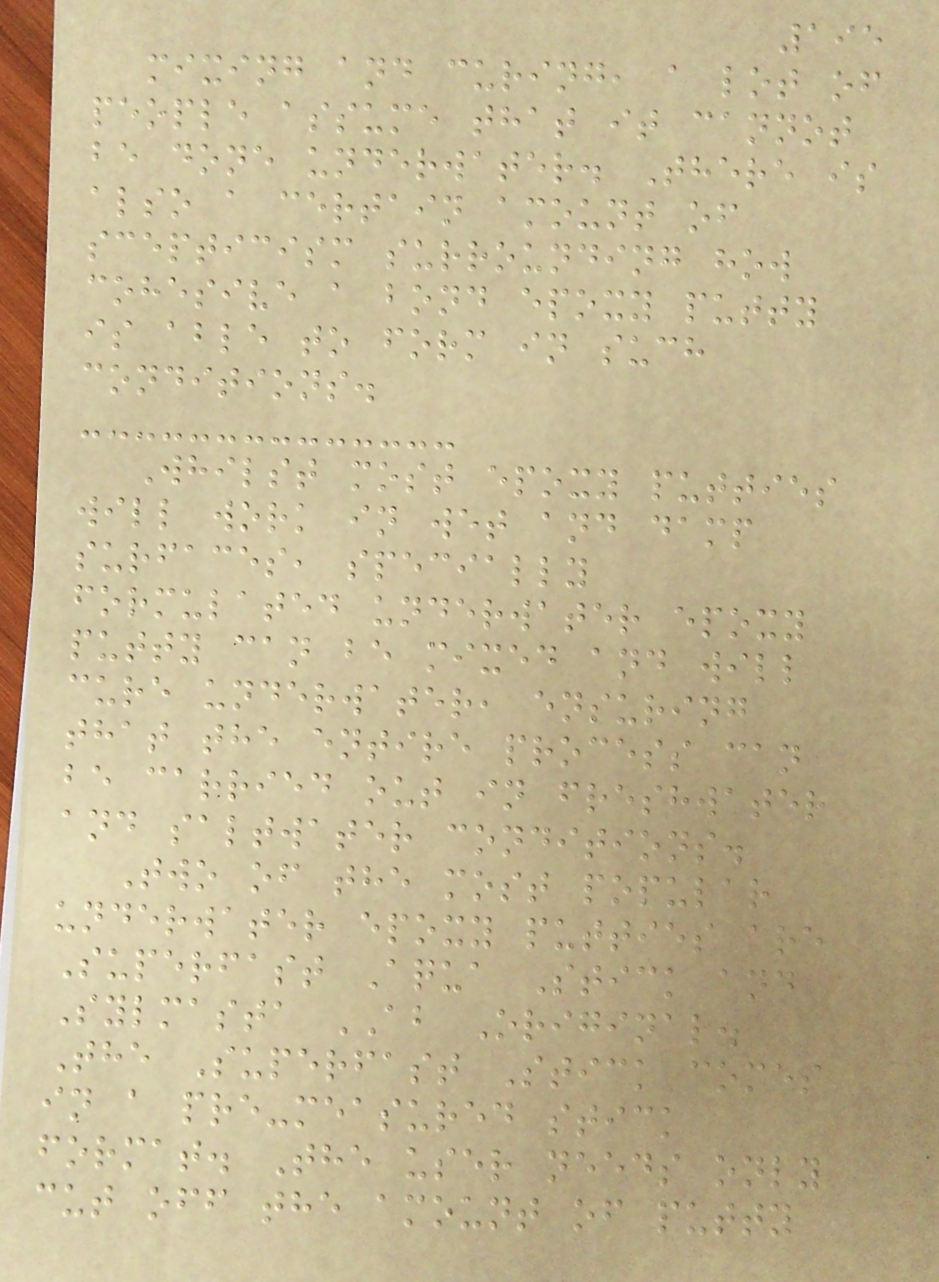195
mixing and curing, a lot of
people assume that it cannot
be done underwater. There is
also a certain amount of
scepticism surrounding how
cohesive a bond epoxy putty
is able to form in such
conditions.
Whilst most epoxy putties
will work in wet and damp
surfaces, specially
formulated underwater epoxy
putty can be mixed and will
cure underwater, ensuring
that the entire process can
be carried out in freshwater
and saltwater conditions.
Two of the most popular
underwater epoxy putties are
Superfast Aqua Stick and
Sylmasta AB Original.
The Superfast Stick comes
in a pre-measured stick
format. The user needs only
cut off the amount of putty
